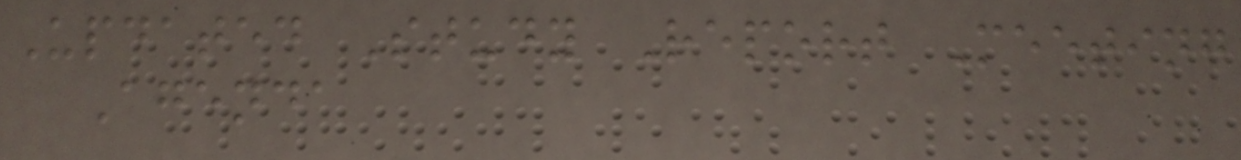Updated Study Report Meeting
Agenda
